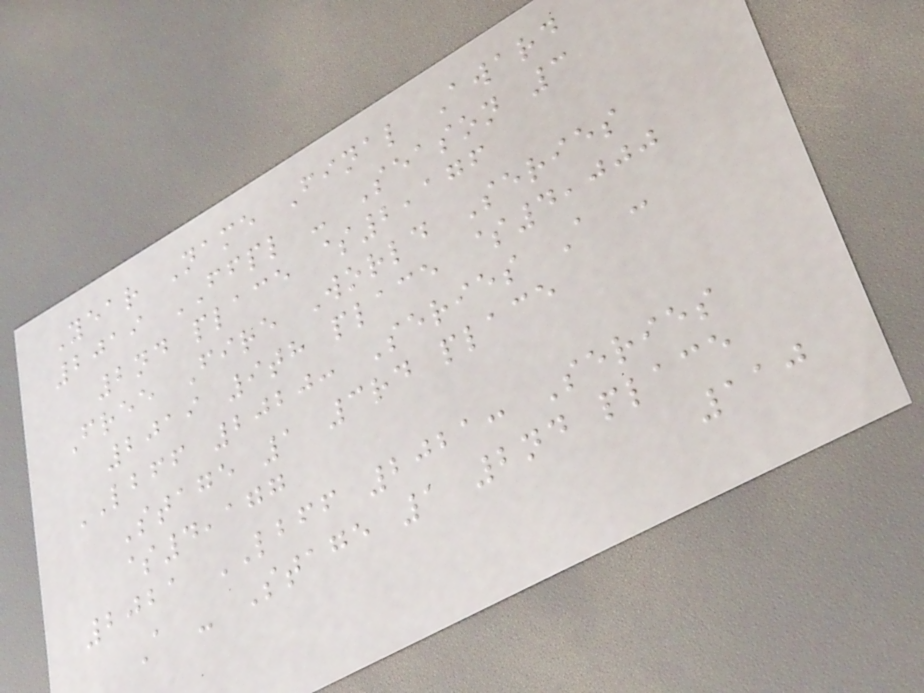Year Name Final Award
2019 FFPL - Season 3
2nd place $2,176
Free Fire World Series
2019 9th place $4,000
LBFF 2020: Series A -
Stage 1 3rd place
$4,177
2021 LBFF 2021: Series
A - Stage 1 2nd place
110
